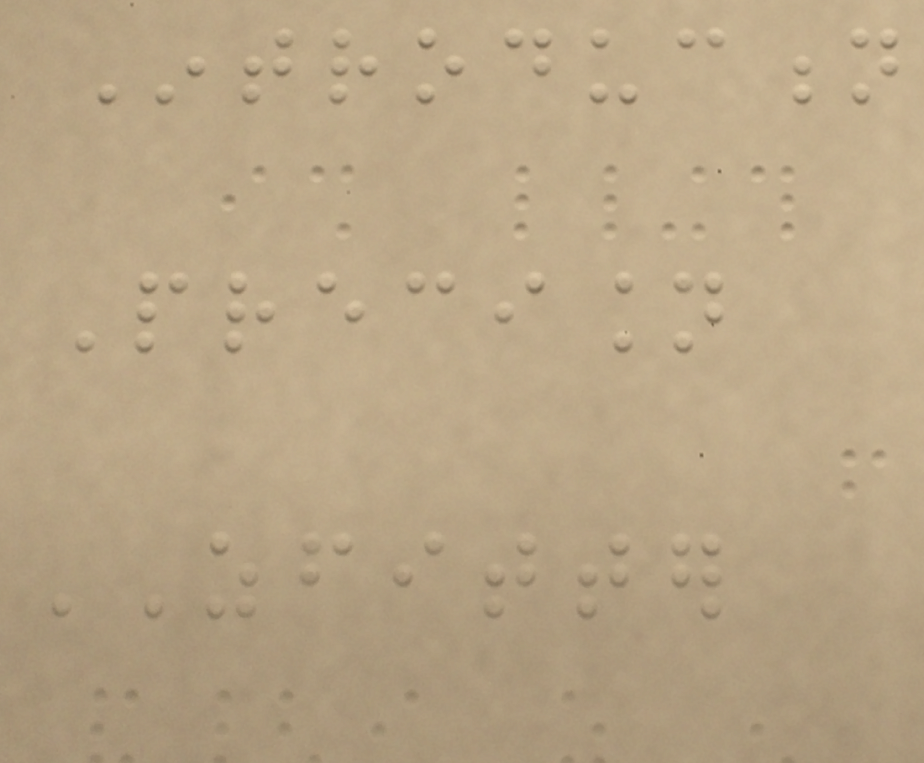Introduction
Precision
ZFITTER
